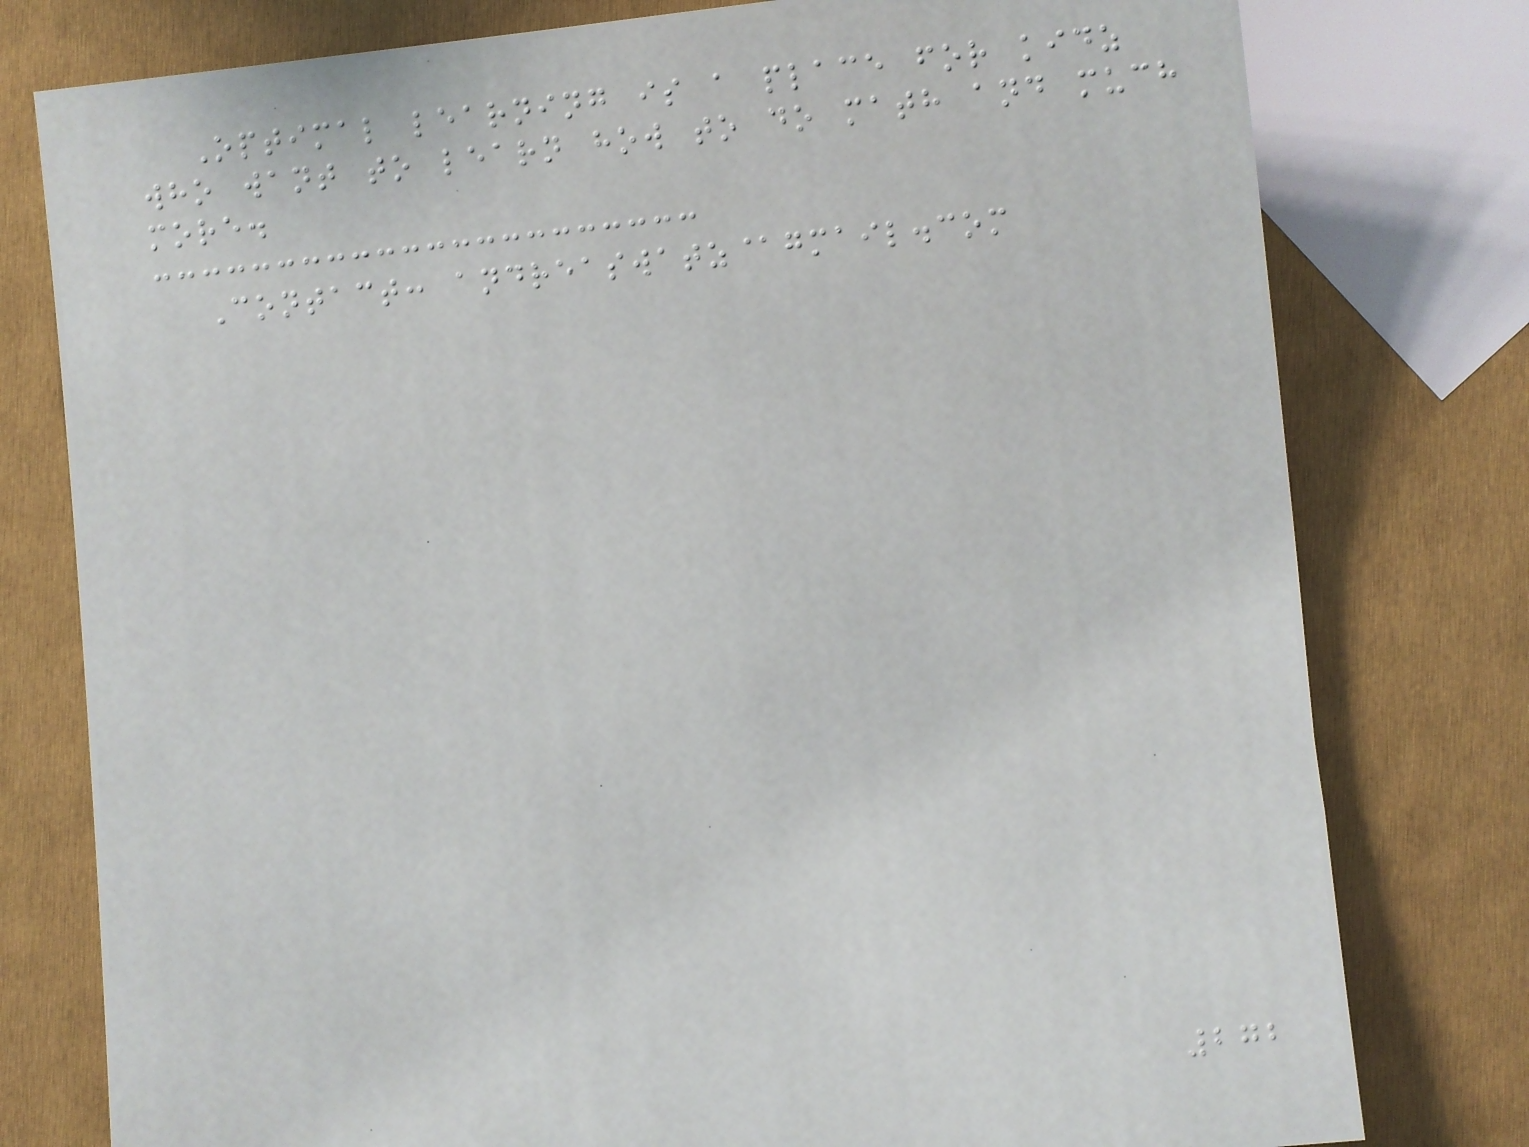Optimal learning is a place for kidz
who want to learn how to do math and much
more.
Contact: andreaswatz@gmail.com
272
